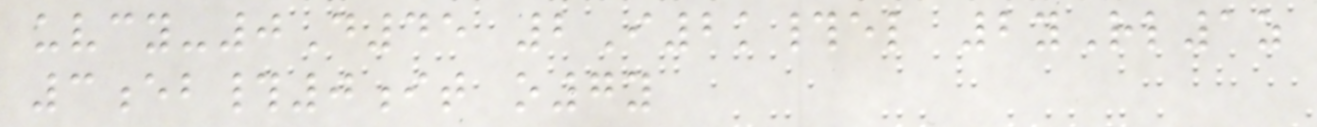uvcy-0D45 2I2k#el 2yRl1z
3eb#0it o7y
